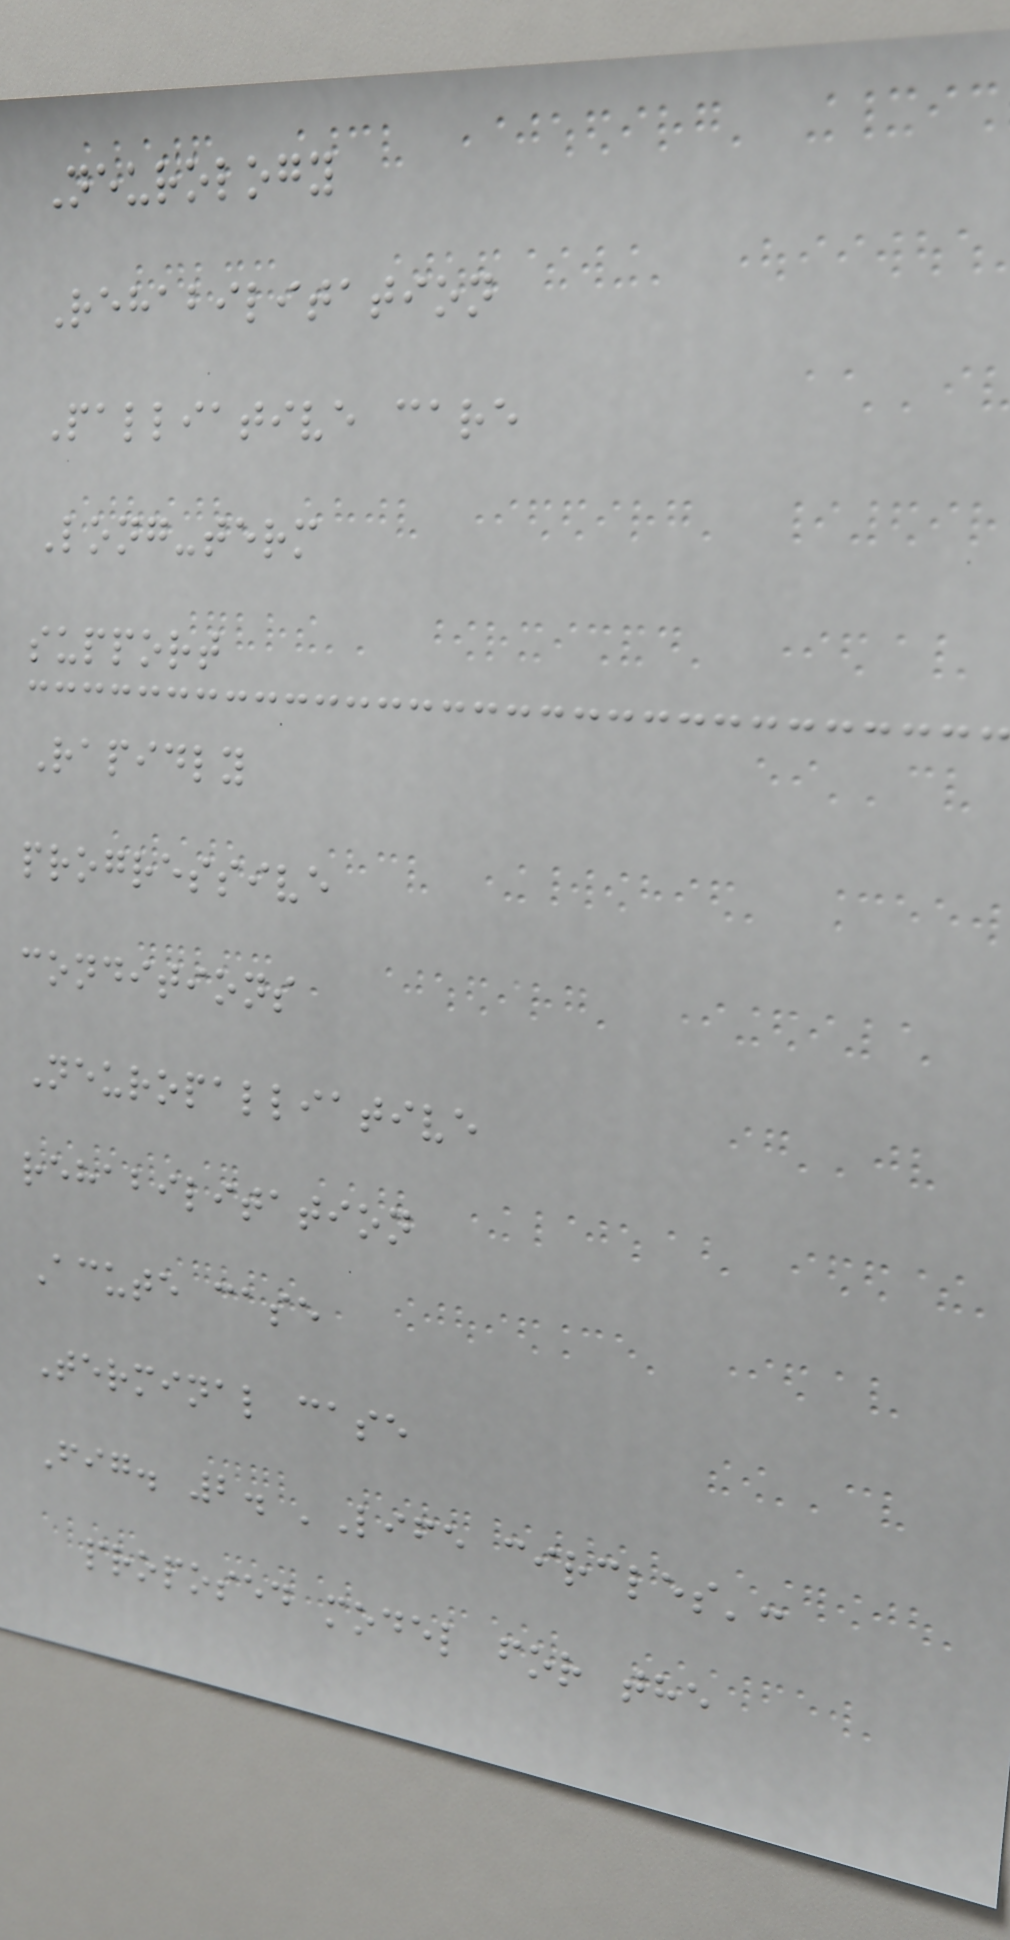Neurology
Rehabilitation
Palliative care
Long-term
support
Rapidly
progressive
conditions
Neuropalliative
rehabilitation
Acute case
Terminal case
Fig. 2. 'Life circles':
proposed model for the
